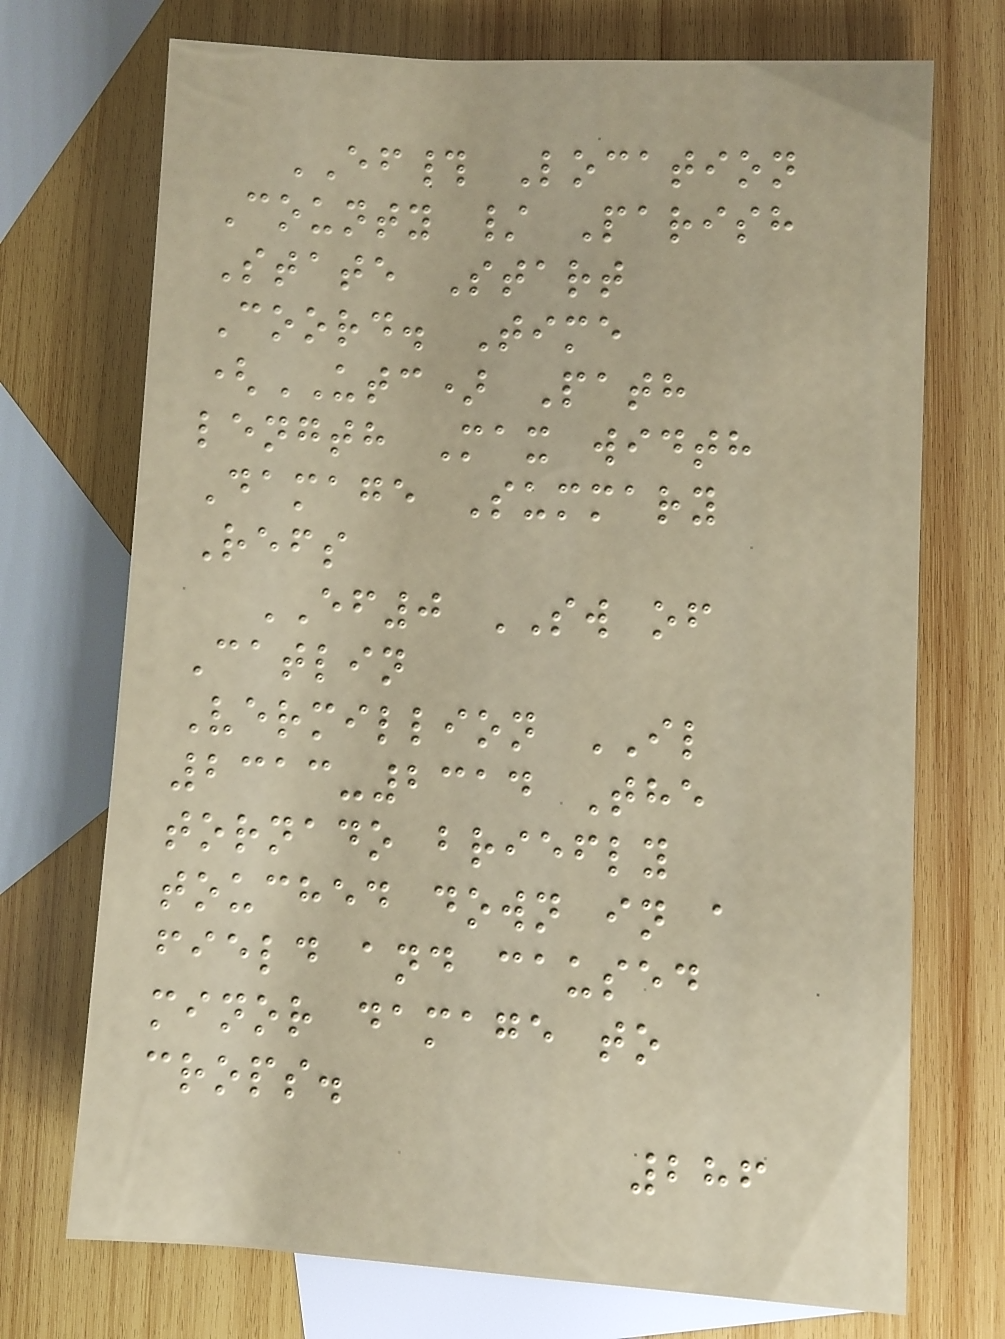EF# Location
County / Parish
State Start
Coord. Time
(UTC) Path
length Max width
Damage Summary
Refs
EF0 SW of
Catlin
Vermillion IL
2313-2314 The
tornado briefly
touched down in a
field and caused
minor damage to
crops.
286
